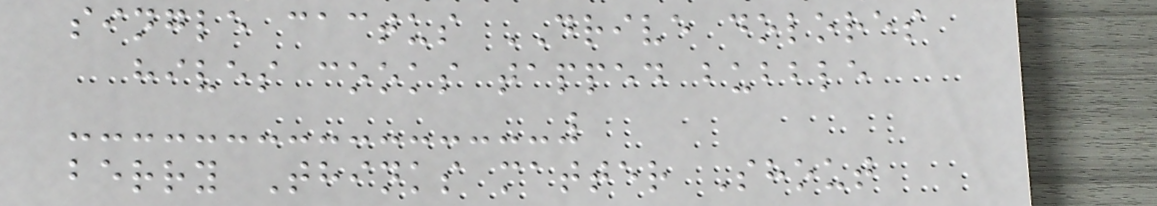single cactus DRIVE dolores
hives cooks tapped bubble
berry Thinks matter Shout
